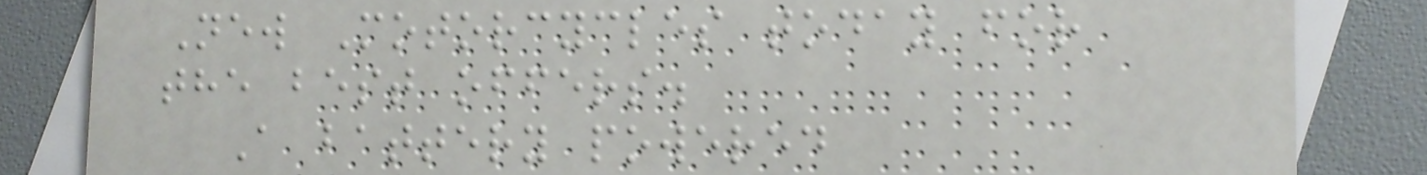New Motorcycles today for
the best offers.
A battery powered
